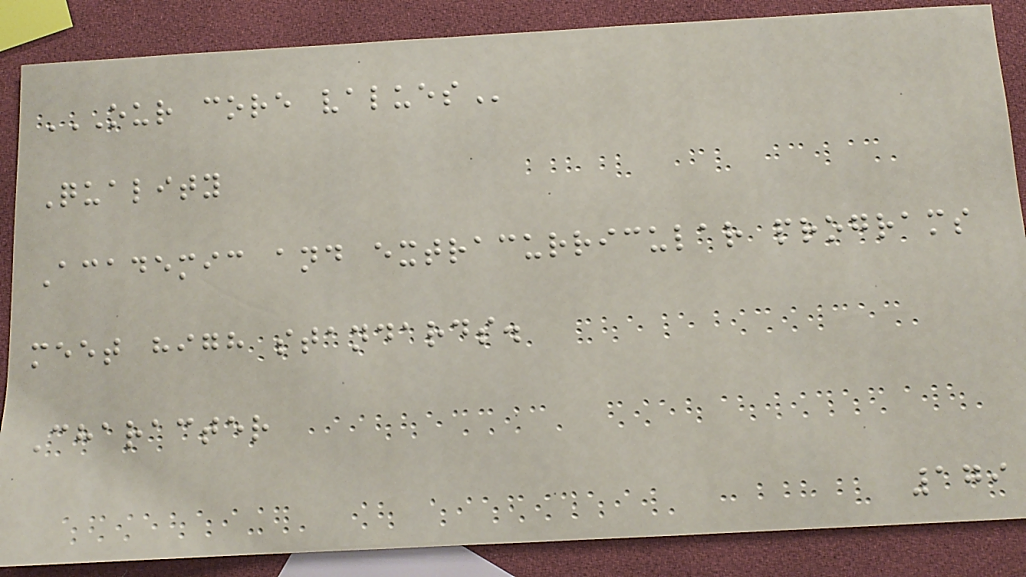OUR CORE VALUES
Quality
Academic and extracurricular programs
meet high standards.
Character
179
